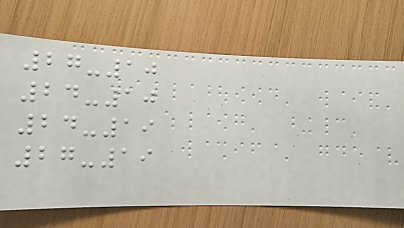27-10
24-10
24-19
27-19
